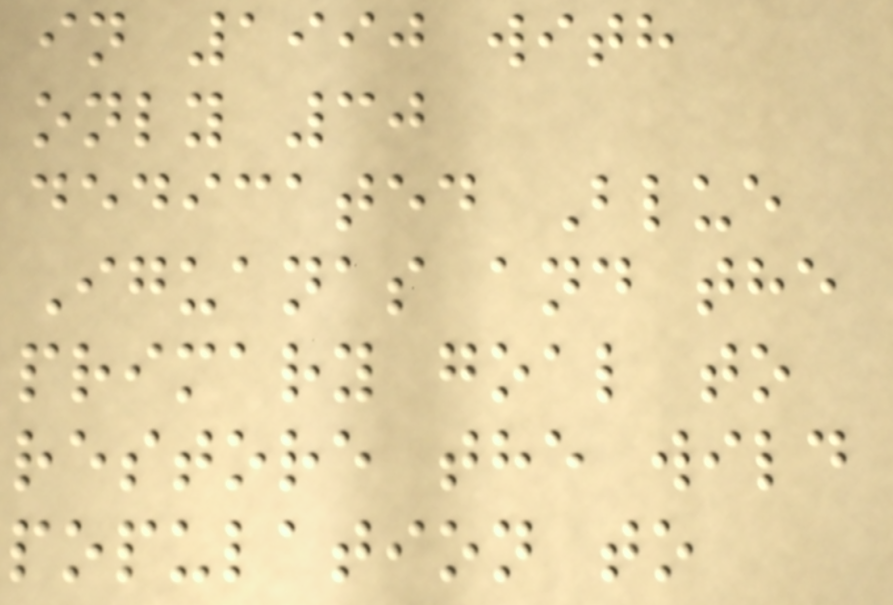in 1990 with
only 30
dedicated Blue
Iguanas and the
primary goal to
restore the wild
population to
